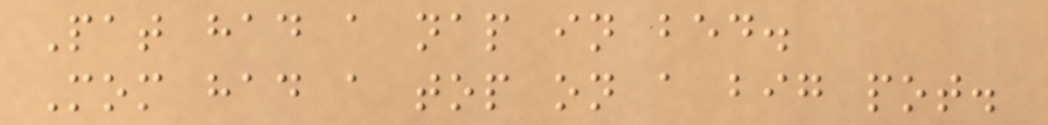Pat had a nap in bed.
Mom had a top on a big pot.
